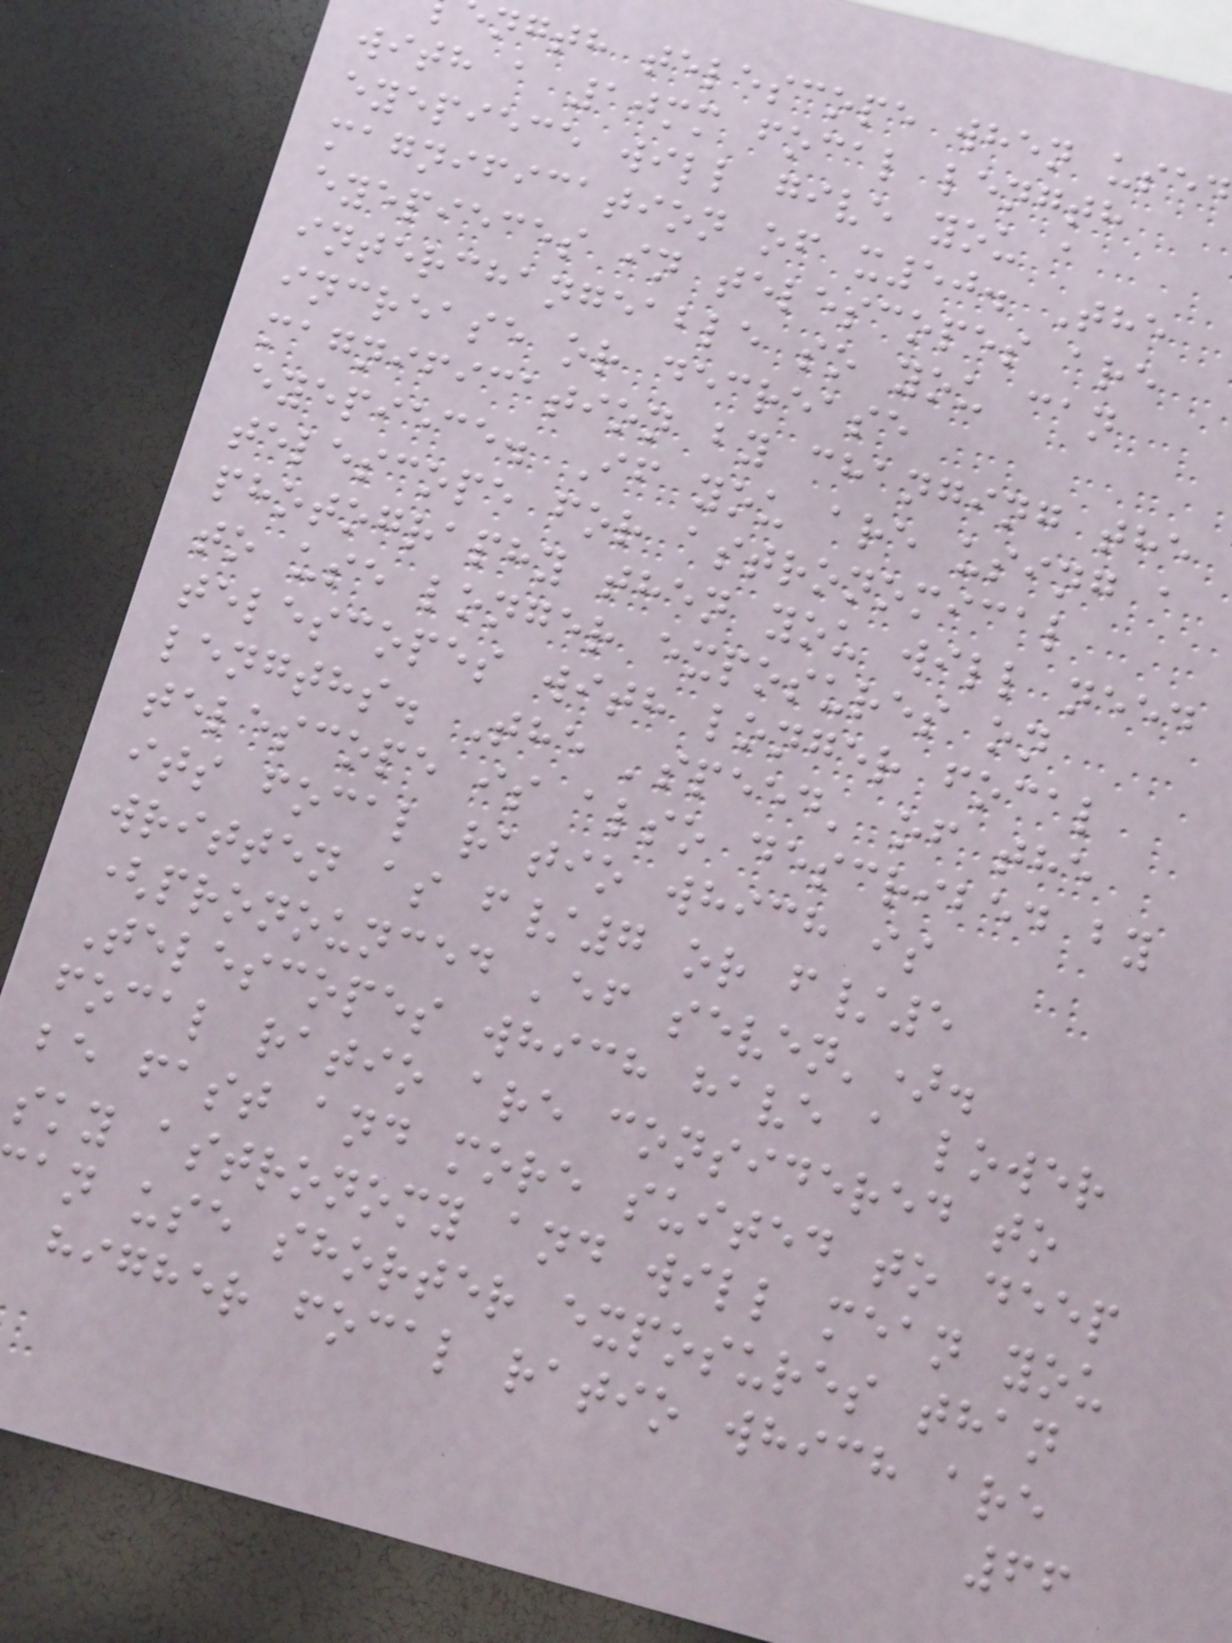ngth telescope when used
with a 10mm focal length
eyepiece will give you a
magnification of x50. The
eyepieces in telescopes are
interchangeable so you can
increase or decrease
magnification by changing the
eyepiece. If you are using a
telescope for astronomical
photography then you will need
to use longer exposures on
telescopes with longer focal
lengths. The 'speed' of the
telescope is also described by
its focal ratio which is
written as f/7 or f/5
(pronounced 'ef seven').
Telescopes which have a lower
focal ratio are considered to
be fast and more suited to deep
sky astronomy and will mean you
an use shorter exposures than
higher focal ratio which are
66
